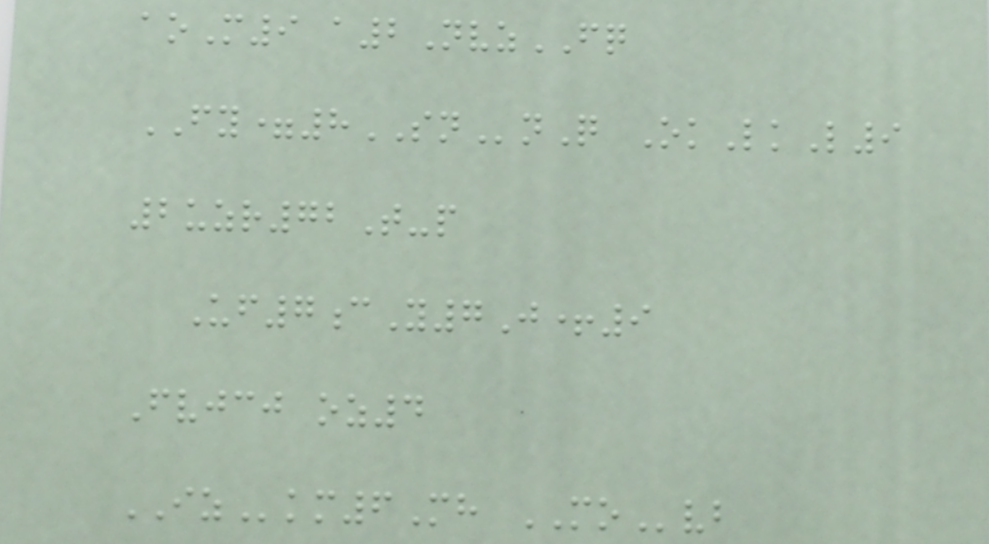aoM9 a2NvzFQ
FY=8SNnQ OkLkL9
2uzr72T-p
Uf7cY7J+9
Fvjcj oz4
IZkm6Mh MOvb
